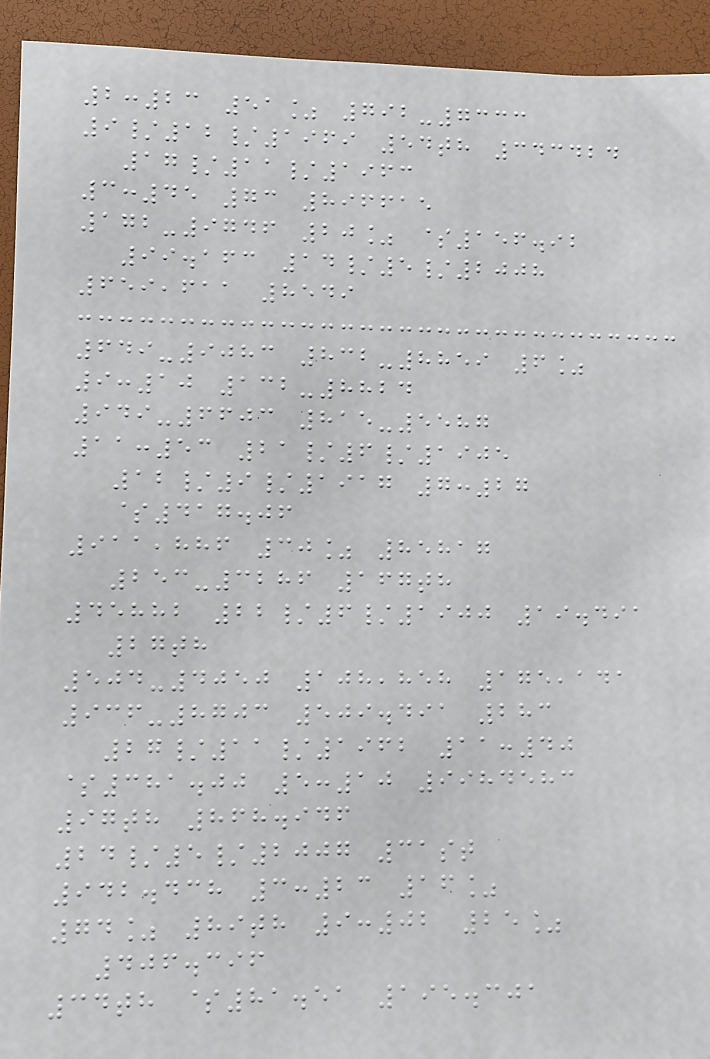2:23 51% 792-7333
9/12/1969 54th 343424
17/11/1963
3:45 73 896615
172-9746 20% $156.92
99.163 14/5/2008
659,611 8549
649-9083 832-8859 6%
9:10 132-8824
949-6603 815-5587
11:53 21/6/1905
12/9/1917 7:27
$417.06
911,886 30% 85817
253-3286 167th
45882 22/6/1900 19.491
27th
504-4050 108,858 175,141
936-8703 509.491 283
27/11/1962 11:40
$381.00 5:10 9984583
97th 868.946
24/5/2007 31st
942.438 3:23 16%
74% 89th 9:02 25%
406.396
34th $81.51 195.301
